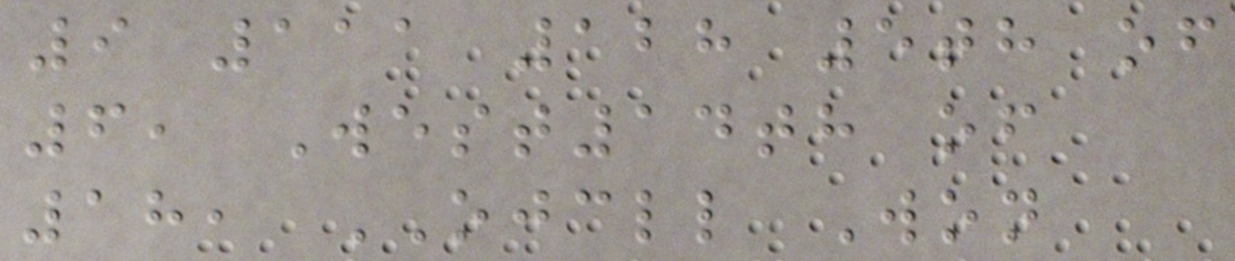9 111 128 5th of
6, West14th of
18, OJCLL Won
